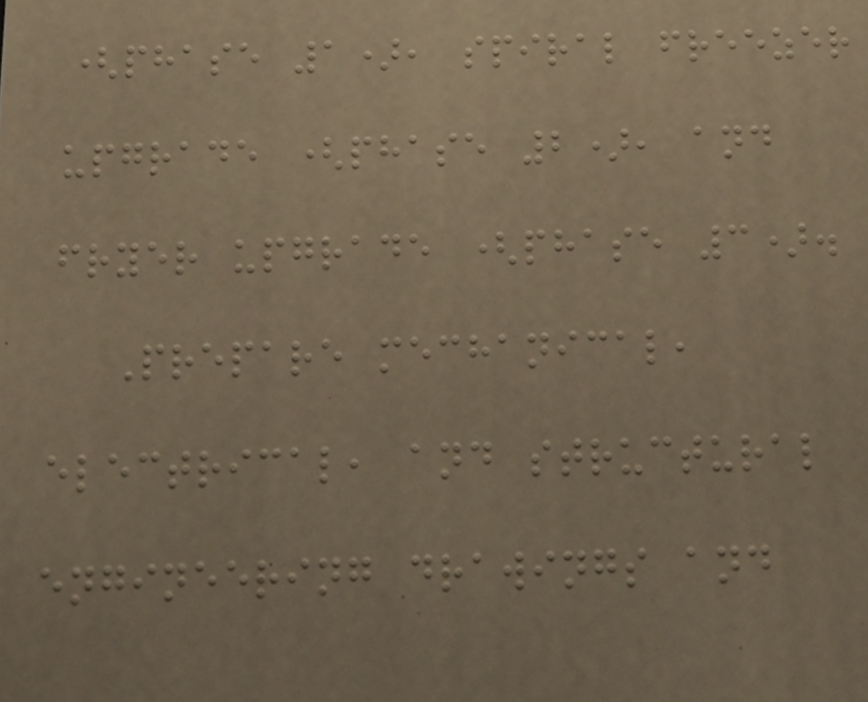(phase 1), spiral freezer
upgrade (phase 2), and
fryer upgrade (phase 3).
Prepare mechanical,
electrical, and structural
engineering drawings and
